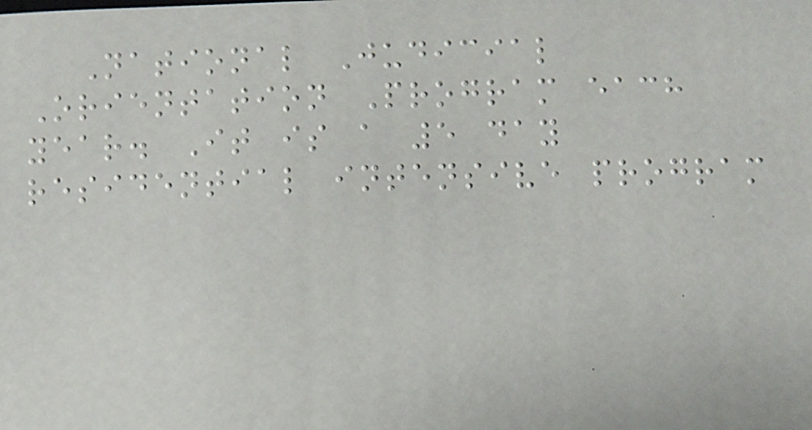National Judicial
Orientation Program each
year. It is a 5 day
residential intensive program
